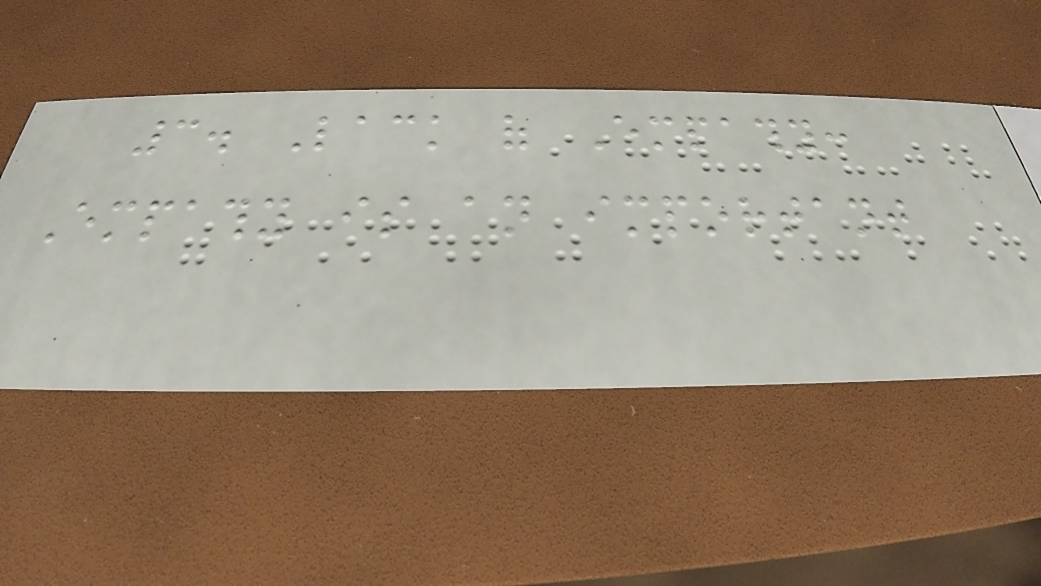3. Lack of Empathy:
Empathy is an important
